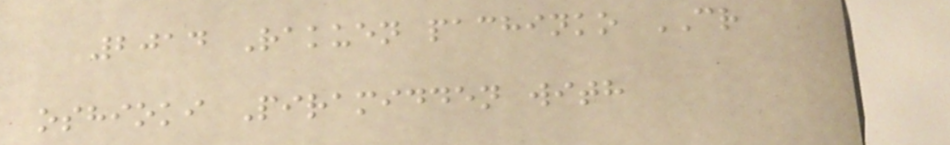2014 Rakuen pachinko CR
oshioki Piramidden with
